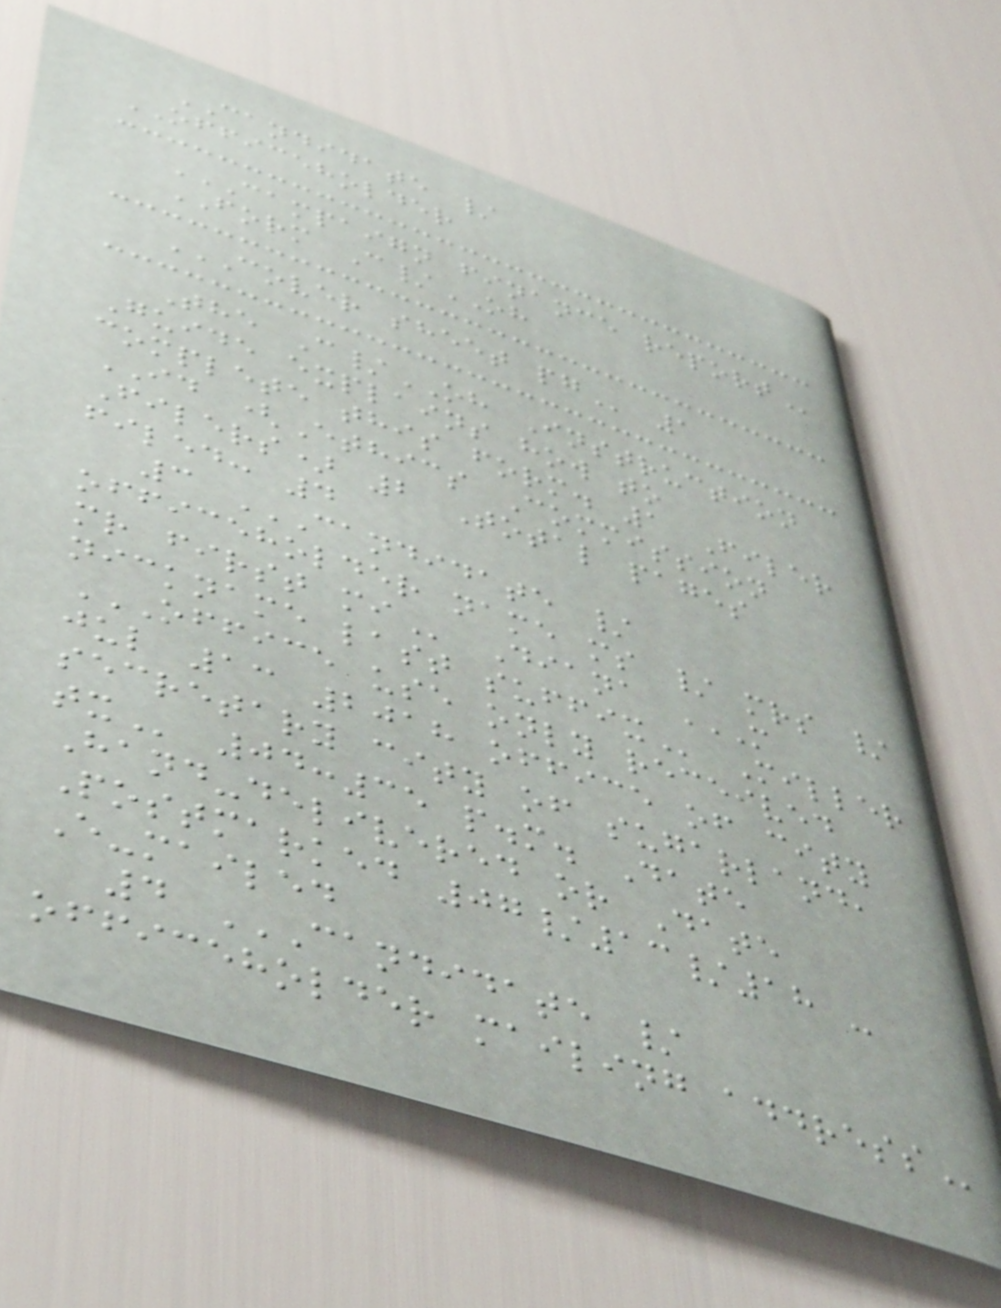CANDIDATE /
OFFICEHOLDER
CAMPAIGN FINANCE REPORT
FORM C/OH
COVER SHEET PG 1
The C/OH Instruction
Guide explains how to
complete this form. 1 Filer
ID (Ethics Commission
Filers) 2 Total pages
filed: 4
3 CANDIDATE /
OFFICEHOLDER NAME MS / MRS /
MR FIRST MI Diana M
NICKNAME LAST SUFFIX Miller
OFFICE USE ONLY RECEIVED
JUL 13 2018 OFFICE OF CITY
SECRETARY CITY OF SUGARLAND,
TX 04:35 p.m. Date
Hand-delivered or Date
Postmarked 07/13/18 -
E-mailed
4 CANDIDATE /
OFFICEHOLDER MAILING ADDRESS
